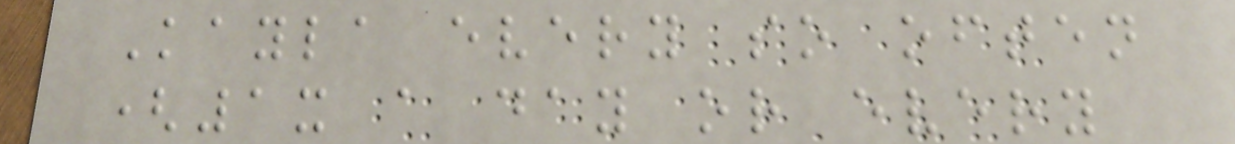Kayla every so often
(1x a day or every
